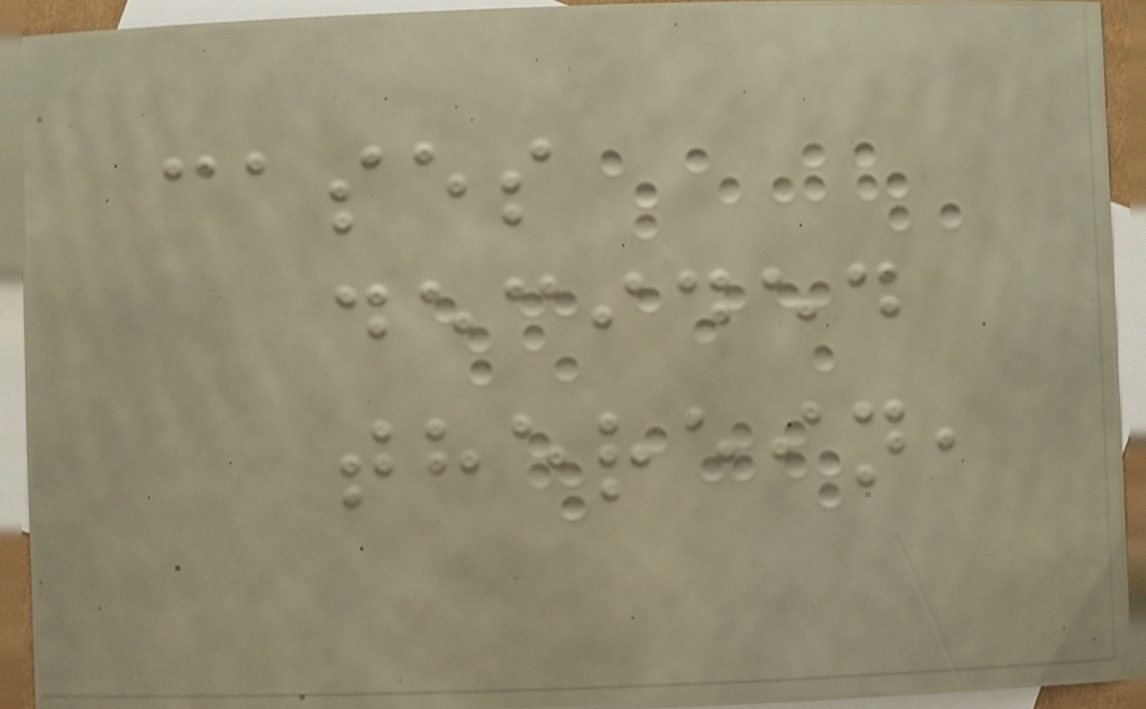cases
decided
therein,
